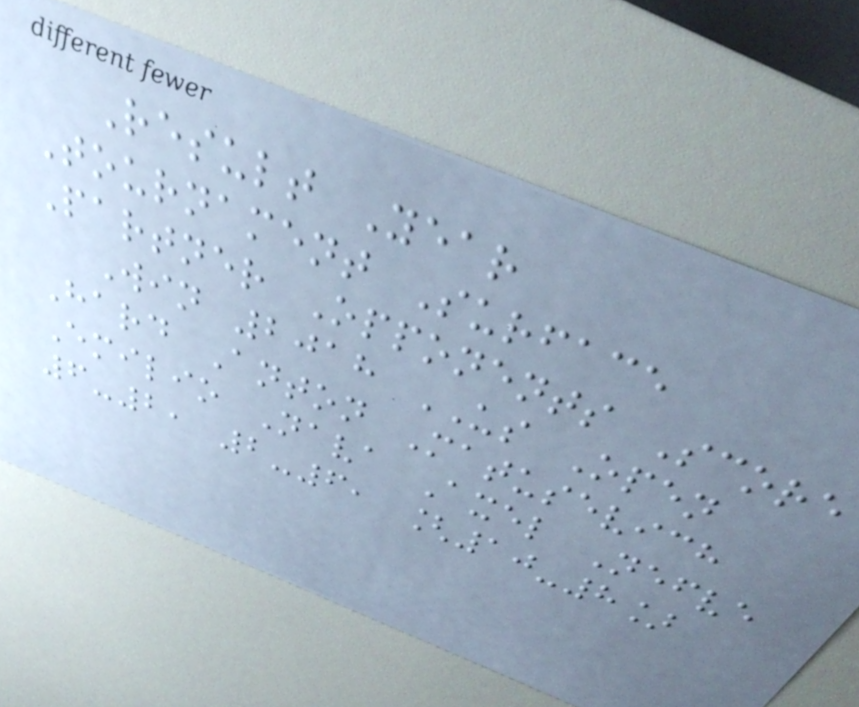Result Year
Tournament Surface
Partner Opponents Score
Win 2018 US Open
Hard Anton Matusevich
Emilio Nava Axel Nefve
6-2, 2-6, [10-8]
